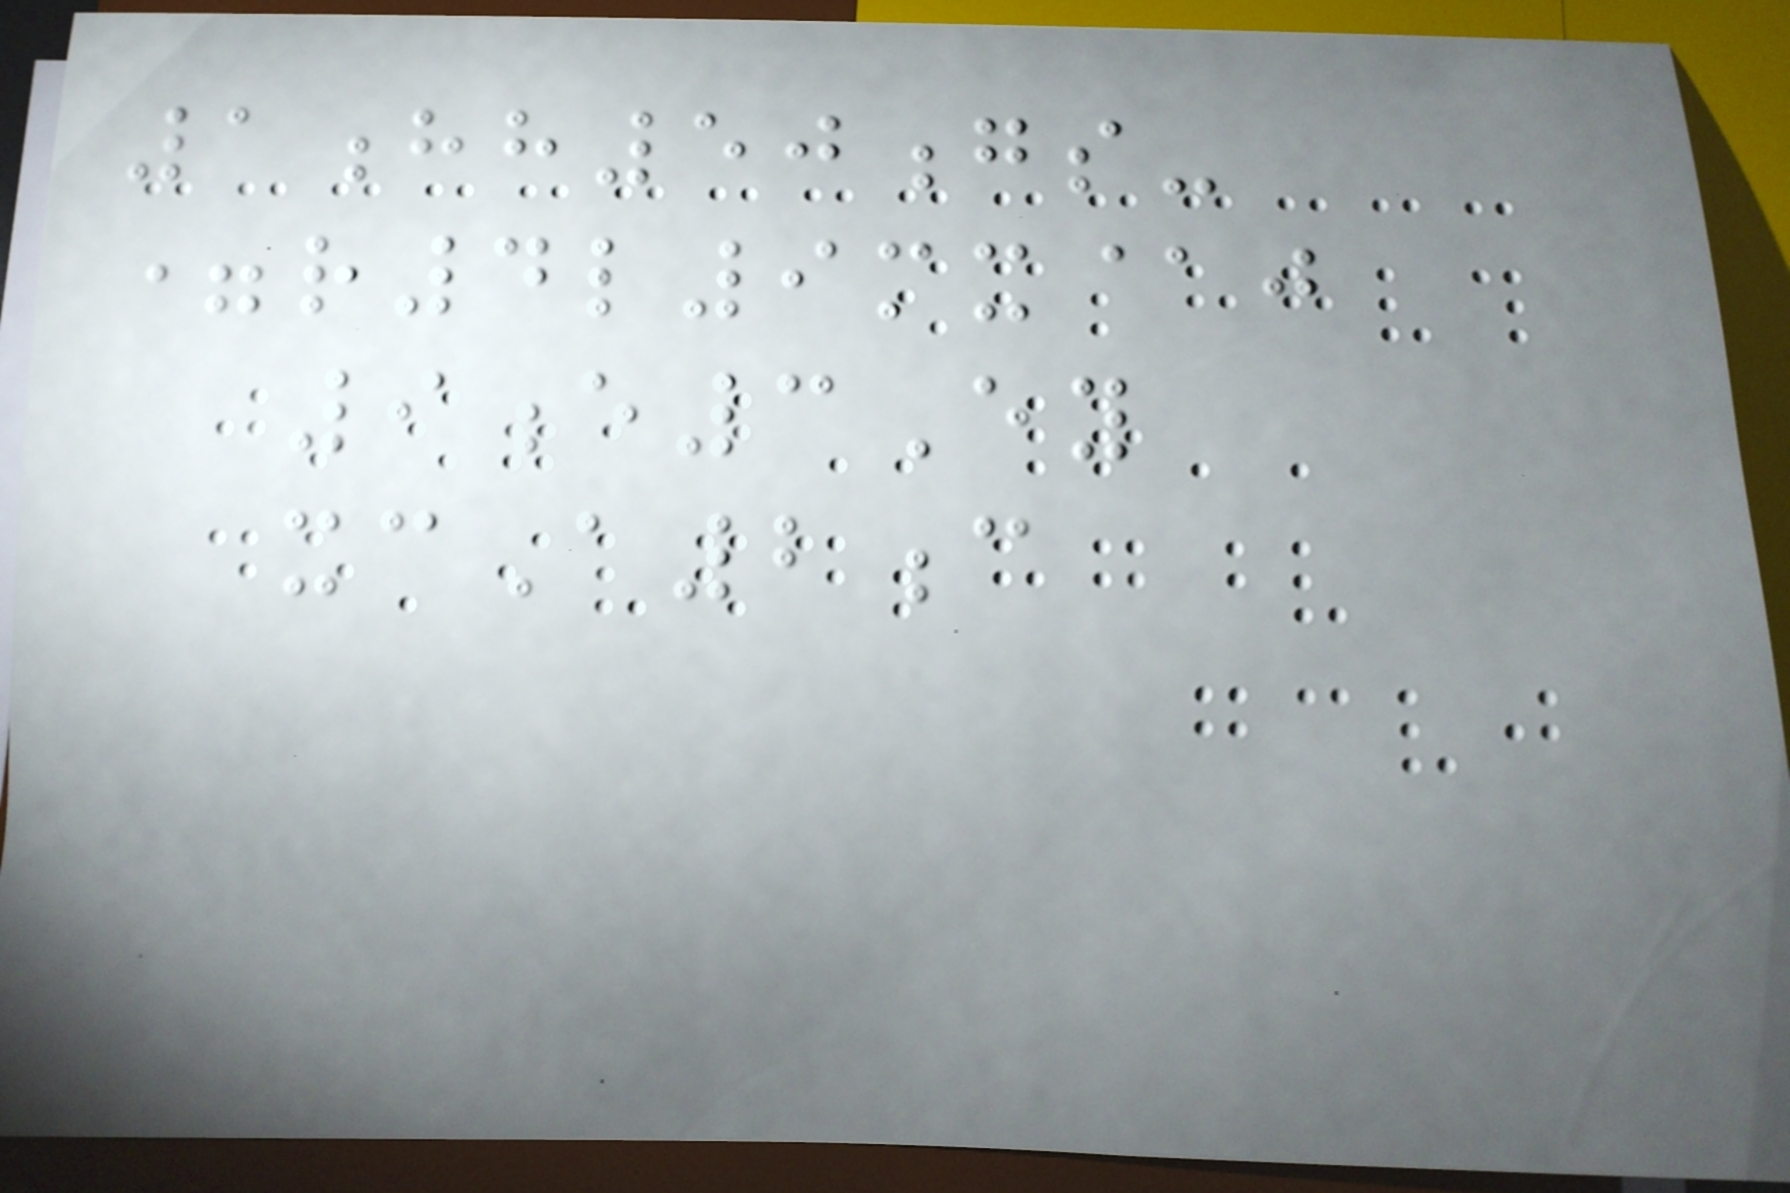1hh50gs-
=r4l9mx@j
9e3Ey
xcA2c
